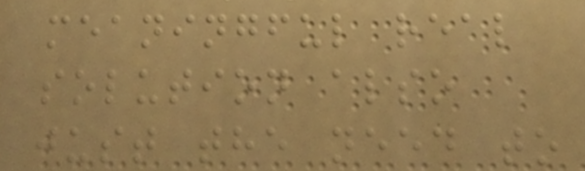meaningful real
solution also
just the need to
